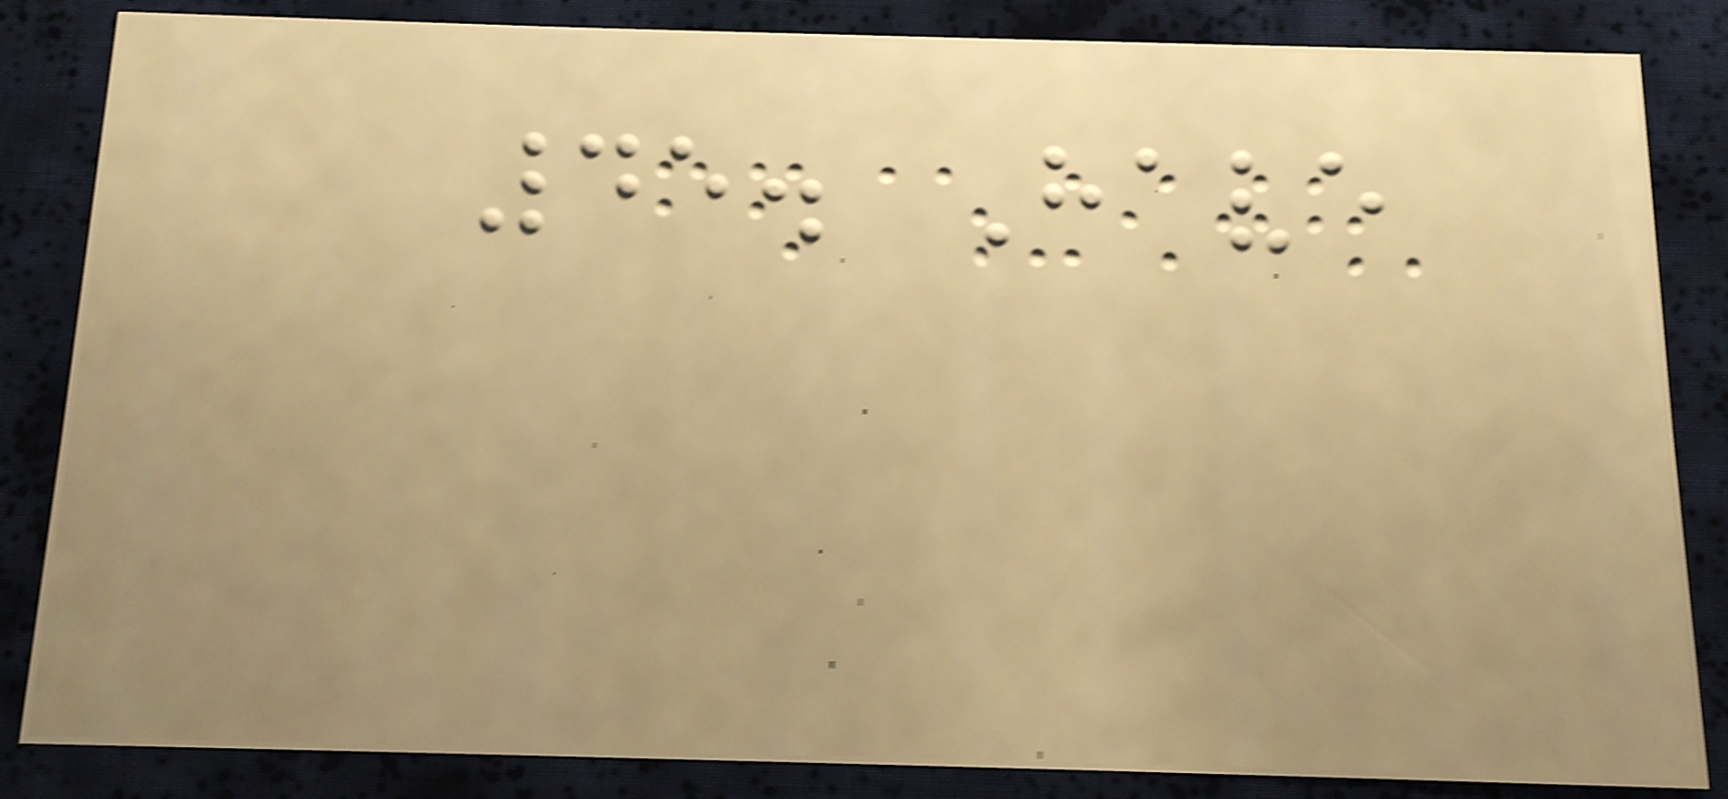45. Have
